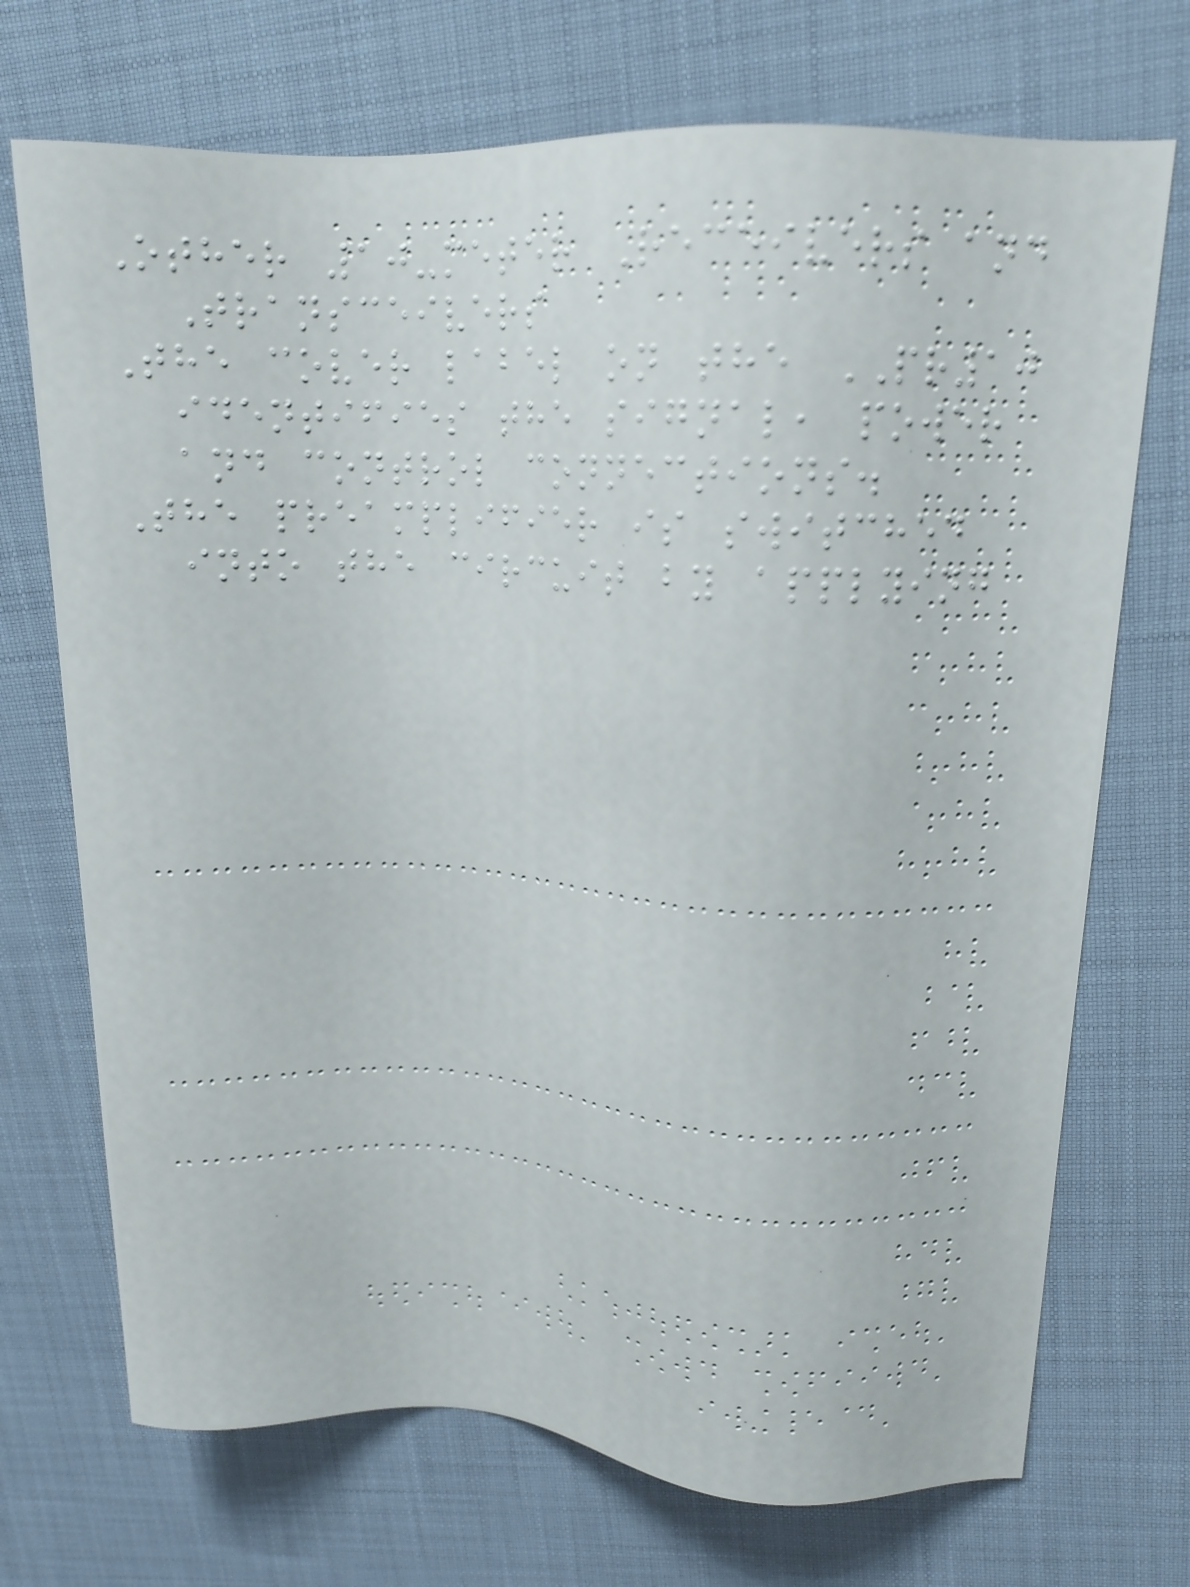Other 10-meter Receivers and
Transceivers
The cover label on the PR10
identifies the signal, power
and control connections.
The preamplifier is switched
into the circuit by applying
